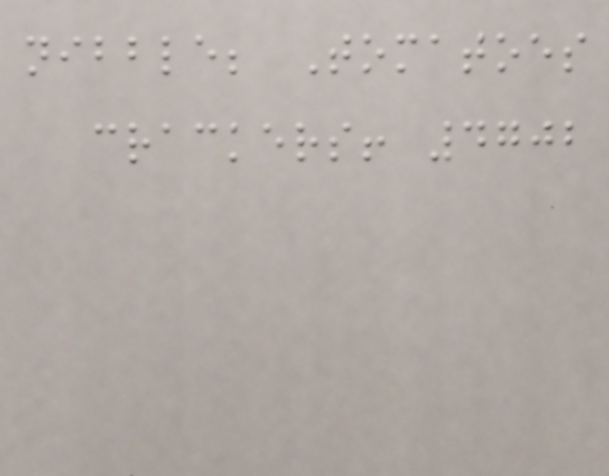nibble; Tomatoes
crackers! 4702
